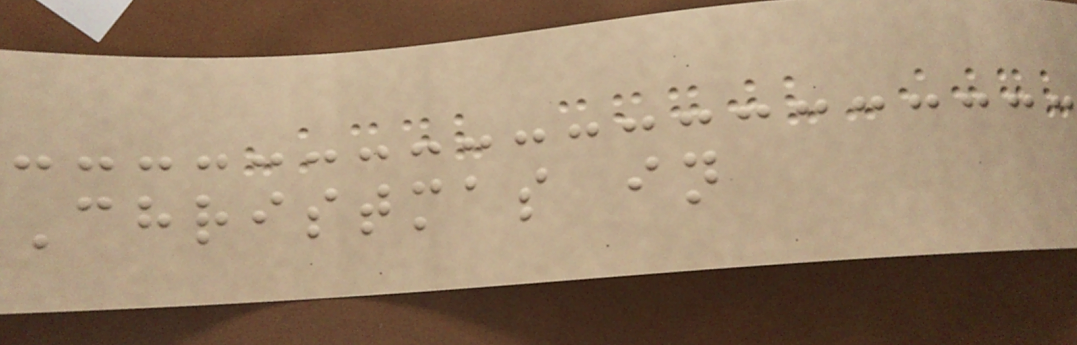Christmas in
